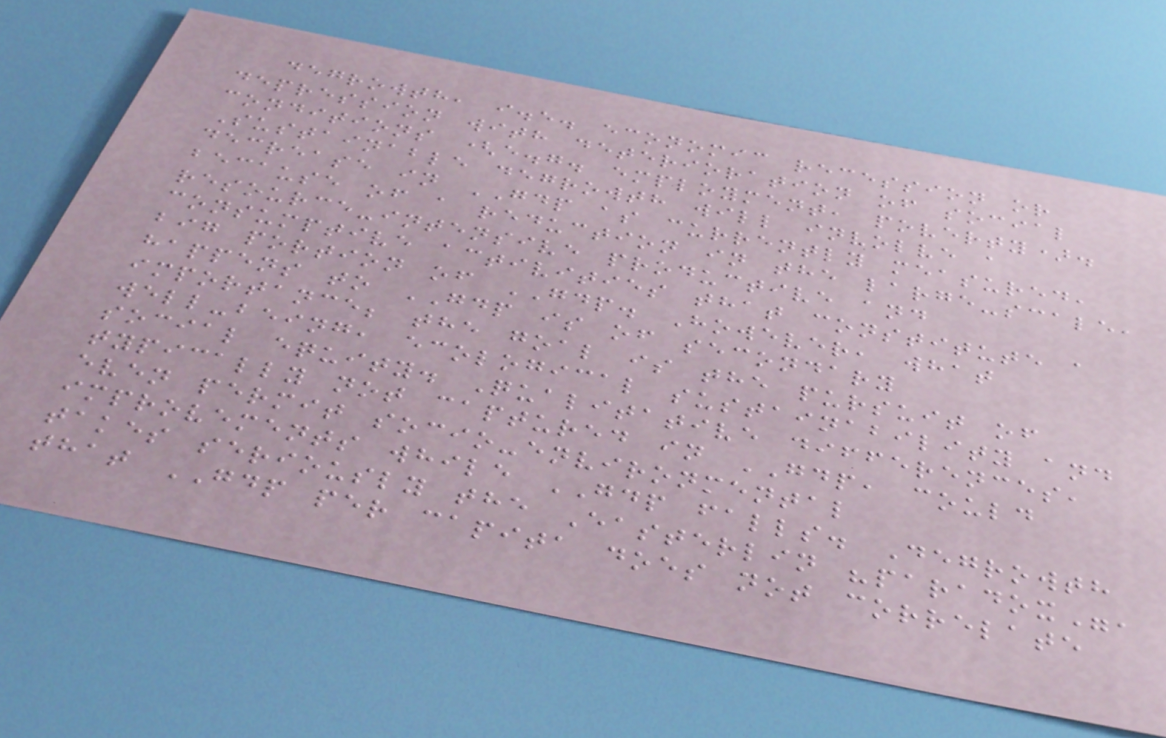degrowth, i.e. economic recession or
depression with deterioration of social
conditions (e.g. employment, poverty).
Sustainable degrowth will involve a
decrease in GDP as currently measured,
because of a reduction in the large-scale,
resource-intensive productive and
consumptive activities that constitute a
big portion of GDP. However, what
happens to GDP is of secondary
importance; the goal is the pursuit of
well-being, ecological sustainability and
social equity. Qualitative differences,
typically not captured in GDP, could
even permit socio-environmental
improvements while GDP falls. Degrowth
takes seriously the Easterlin "paradox",
that GDP per capita does not correlate
